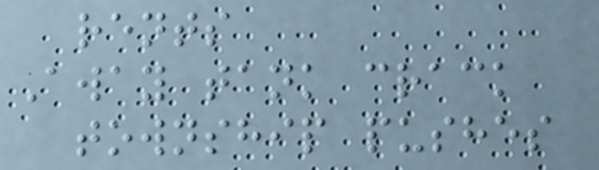rents
Away tank crack
township pushes
